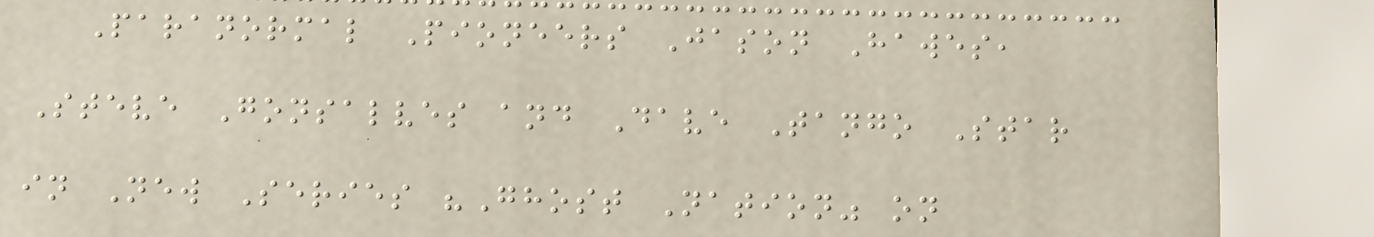Paranormal Pioneers Jason Hawes,
Steve Gonsalves and Dave Tango Star
in New Series "Ghost Nation" on
